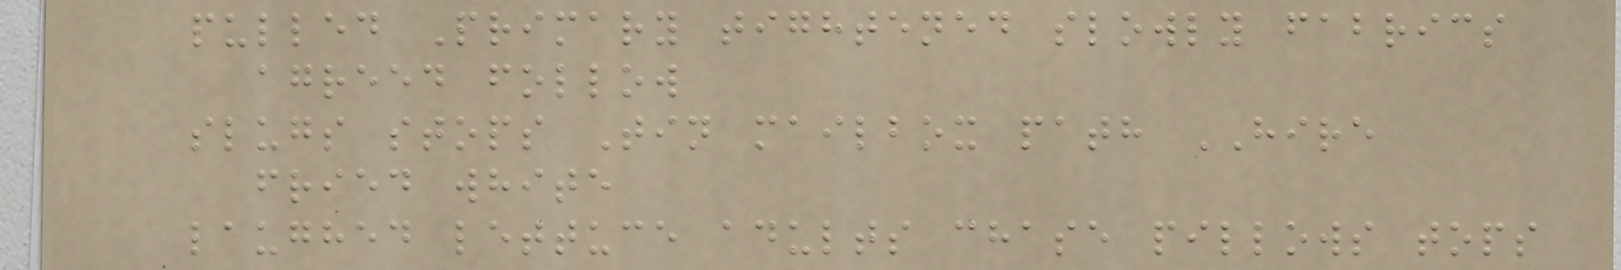pulled Primary tightened slowly fabrics
agreed follow
slugs stops Tin mailbox path HIRE
fried white
laughed lettuce adults chase pillows tops
